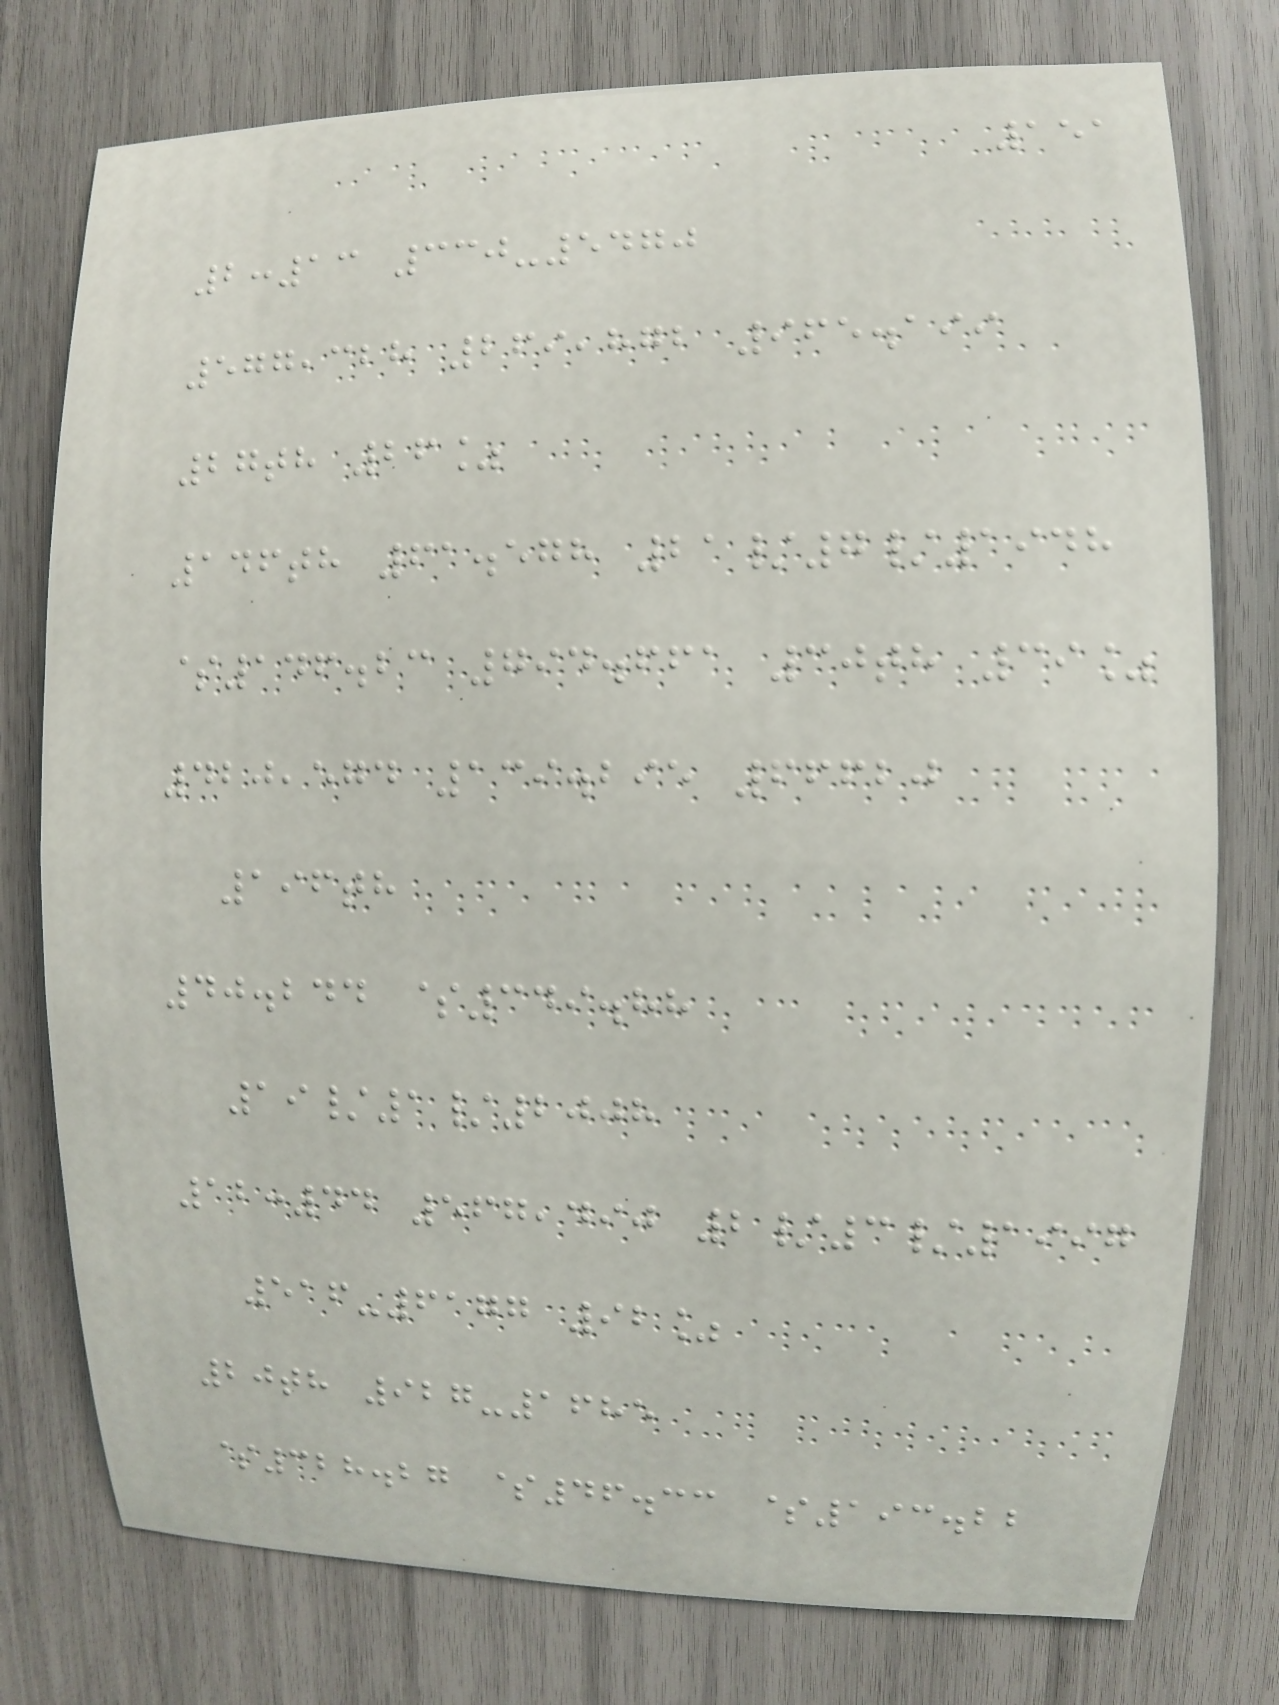151
2:13 330-5470
577,328 269,872 965.199
27th 26%
146th 61.578 21/7/1948
$146.23 794.661 30th 39%
420,574 139.295 66620
196th
40.244 $349.88
19/1/2008
12:44 567,490 2/3/1997
516-6177 92%
20th 927-1685
$328.27 $46.33 $193.22
